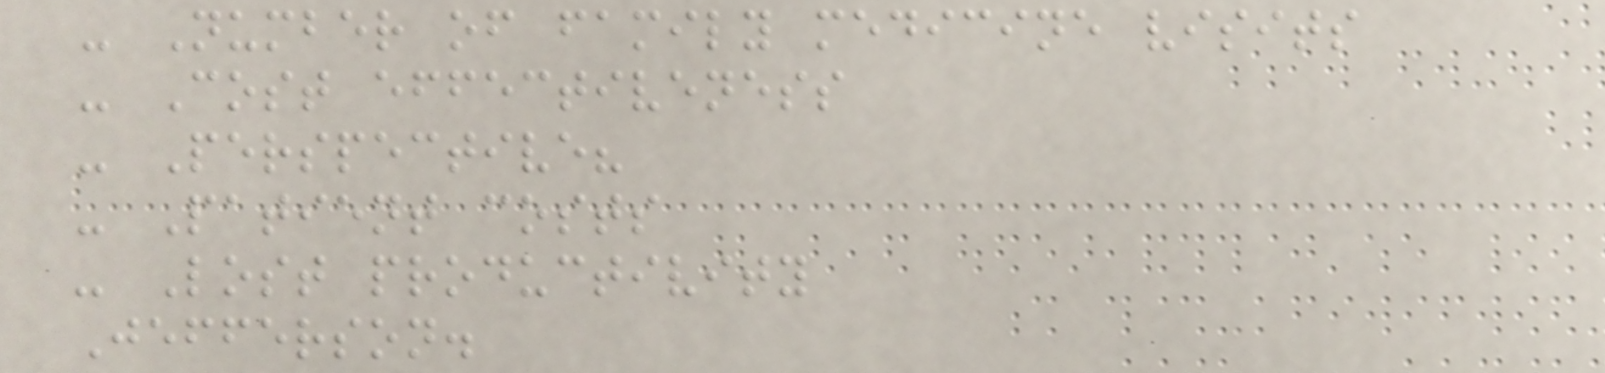- Number of family medicine visits
- Cost effectiveness
- Perspective?
- Patient costs
- Lost productivity
Jefferson.
